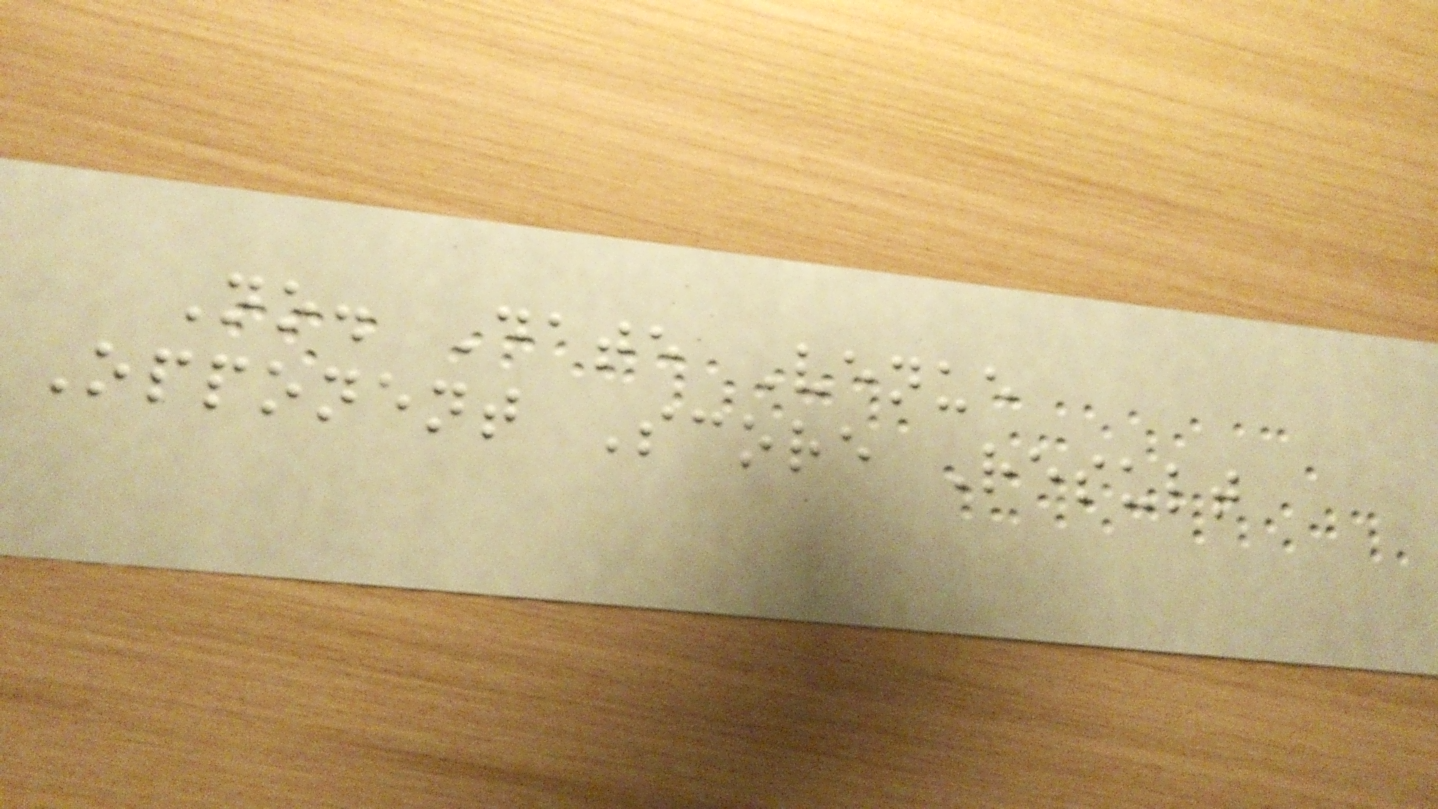No. Date Venue
Opponent Score Result
